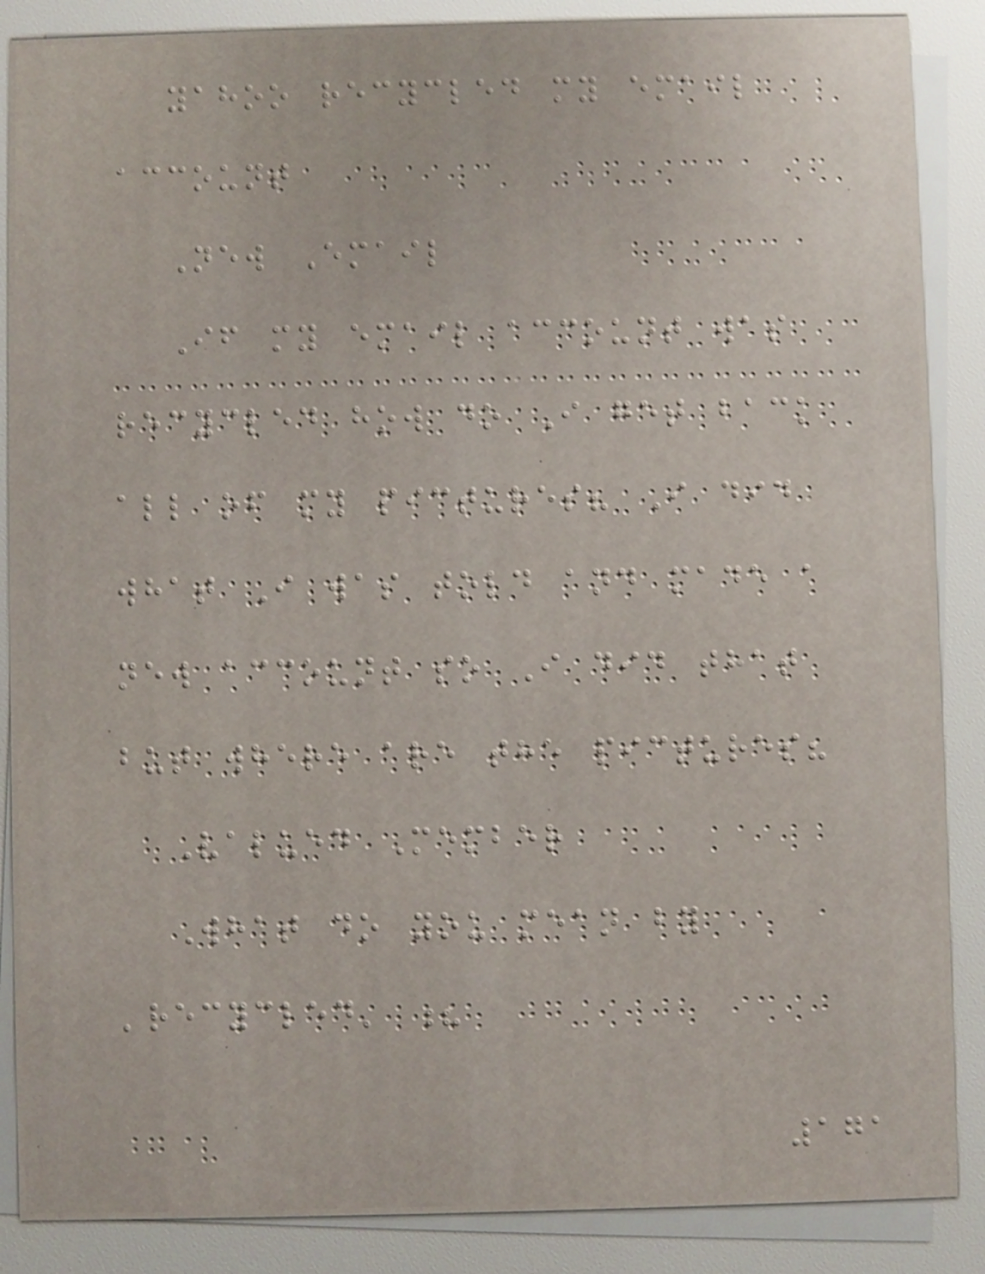yahoo recycled my email
account
New Email
If my email account was
recycled how do I get back
all of my pictures? I did
what I was told and made a
new account so I did that
but where are the pictures?
Valued Member
What do you mean by
'recycled' ?
171
